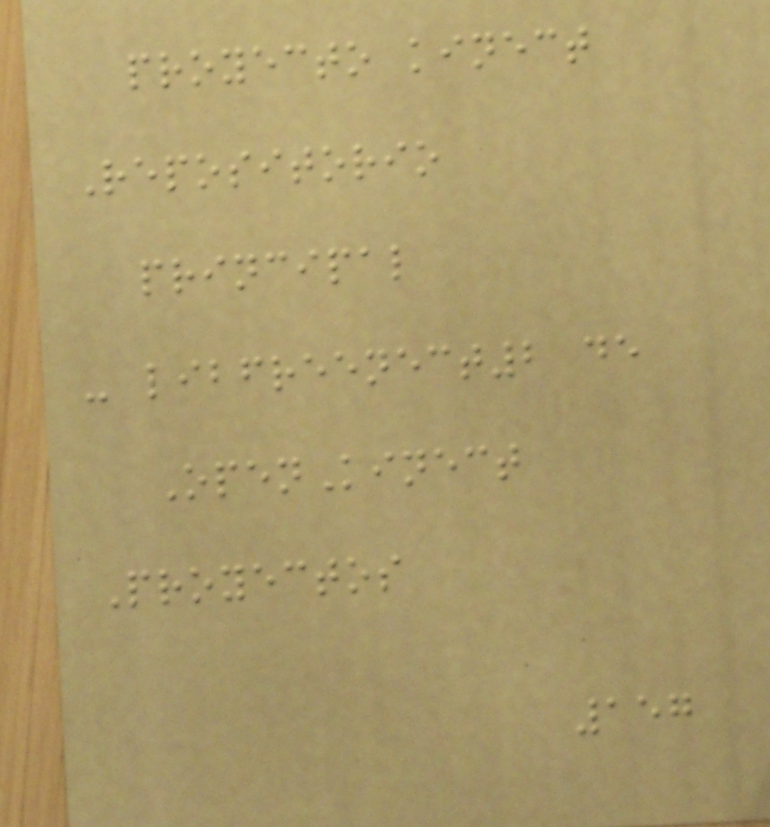proyecto kinect
Repositorio
principal
- libfreenect2 de
OpenKinect
Proyectos
157
